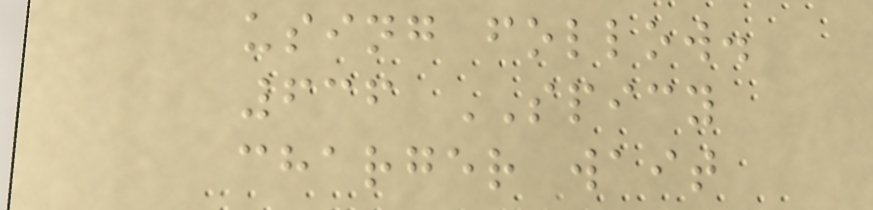using follow.
636 SPICY
charger wait
